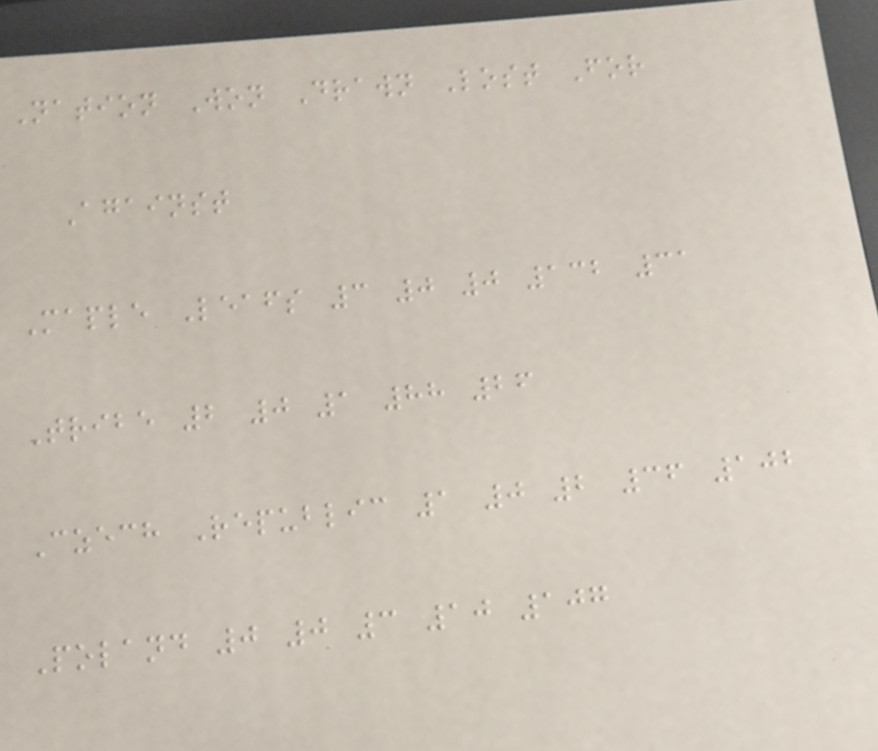Nation Won Drawn Lost For
Against
Maple Leafs 3 0 0 132 31
Tribe 2 0 1 88 26
Czech Republic 1 0 2 36 102
Poland 0 0 3 10 107
